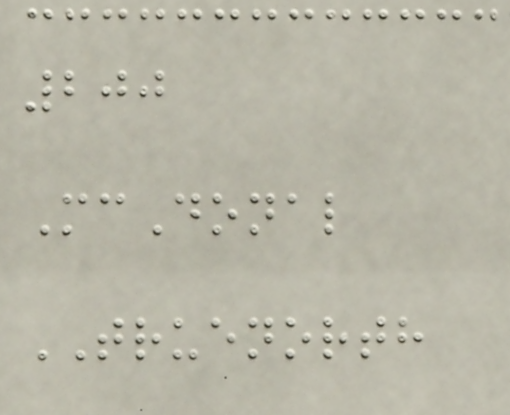200
McDonal
TRUENORTH
